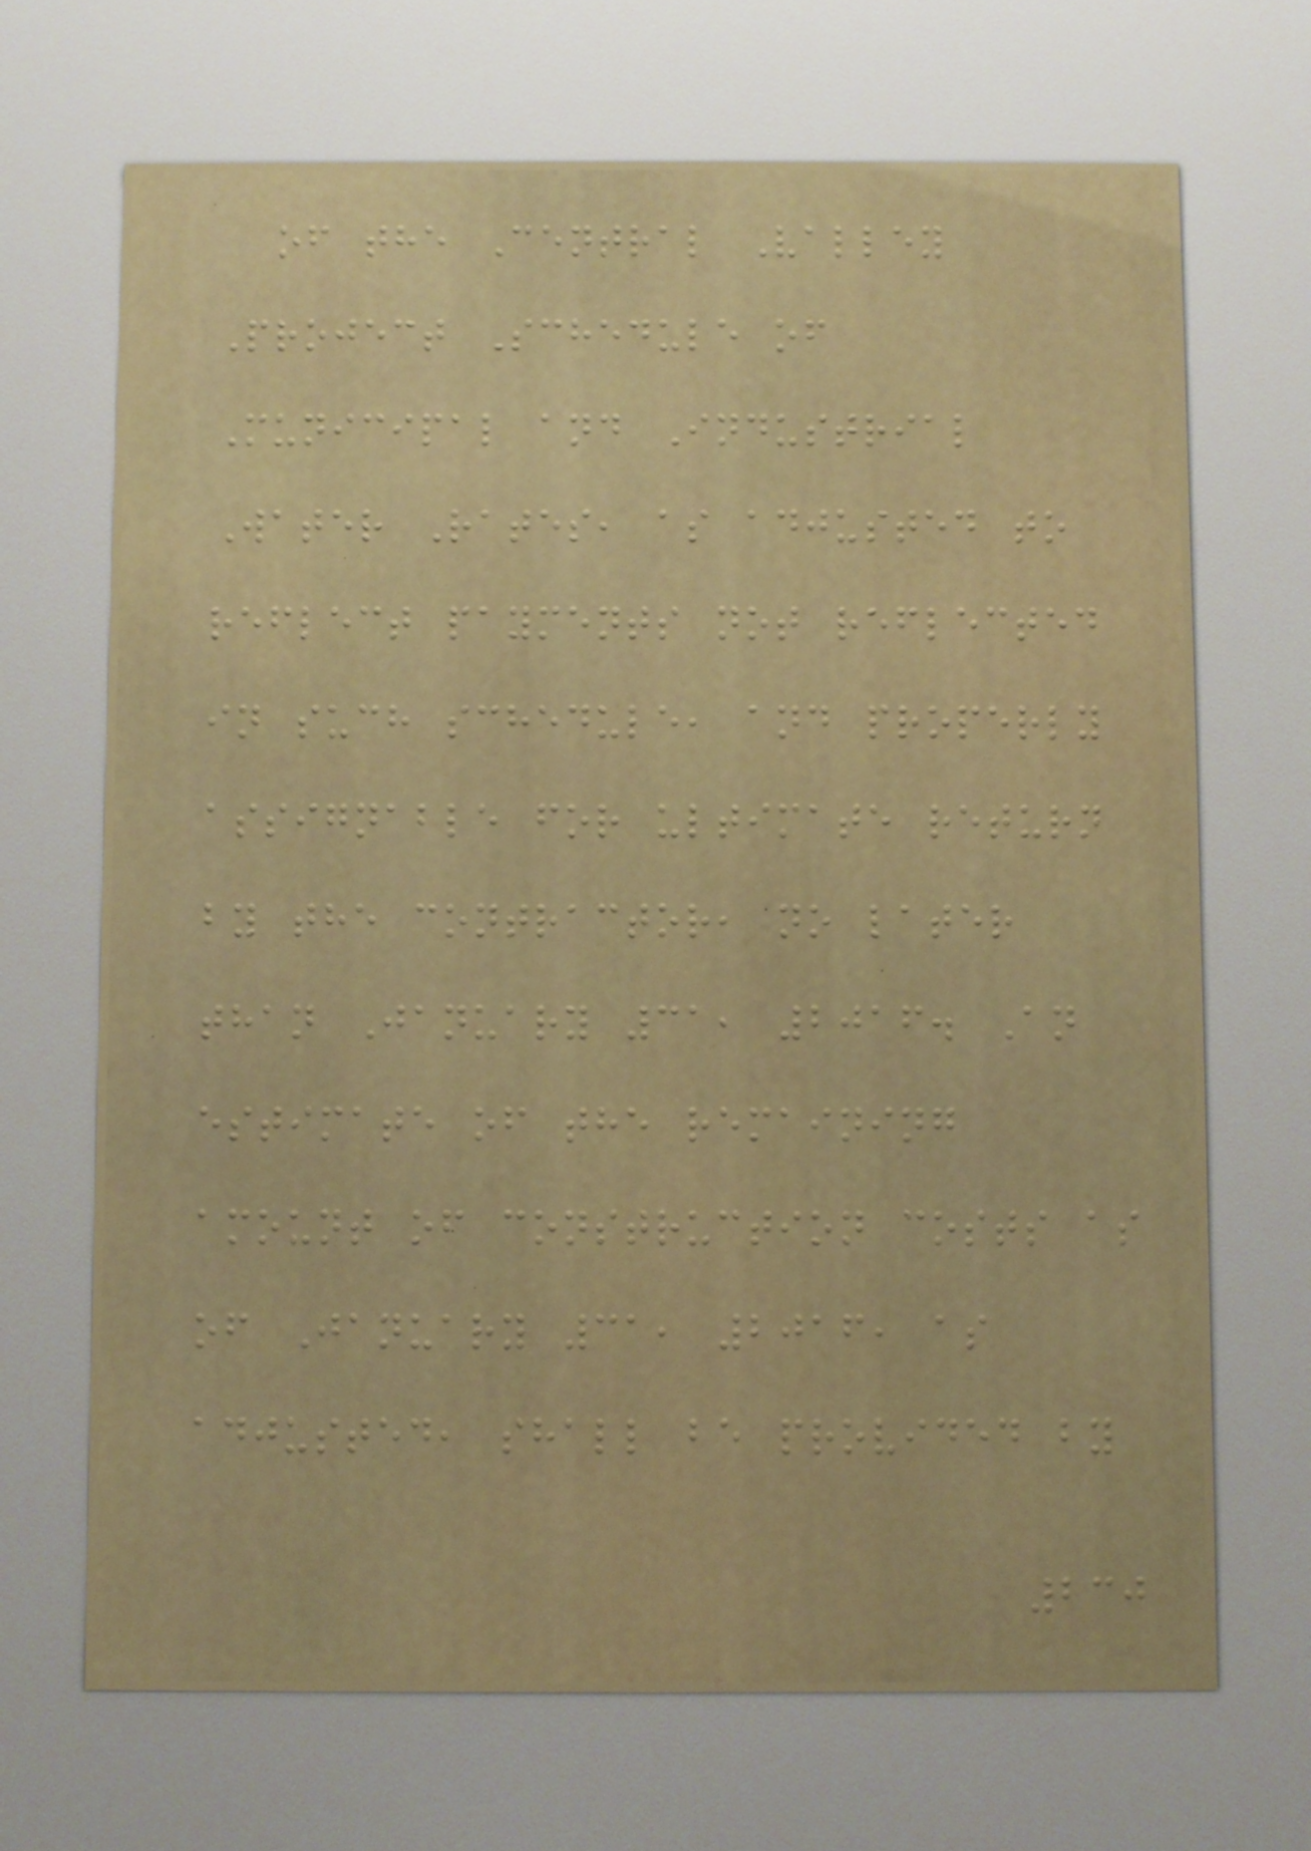of the Central Valley
Project Schedule of
Municipal and Industrial
Water Rates, as adjusted to
reflect payments not reflected
in such schedule, and properly
assignable for ultimate return
by the contractor, no later
than January 31, 2016. An
estimate of the remaining
amount of construction costs as
of January 31, 2016, as
adjusted, shall be provided by
230
